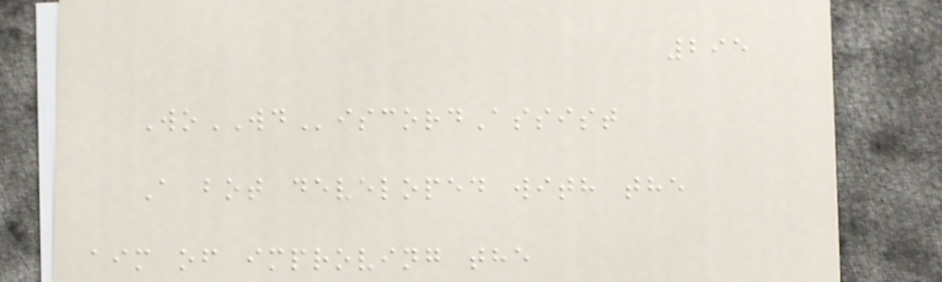295
WoWDiscordAssist
A bot developed with the
aim of improving the
